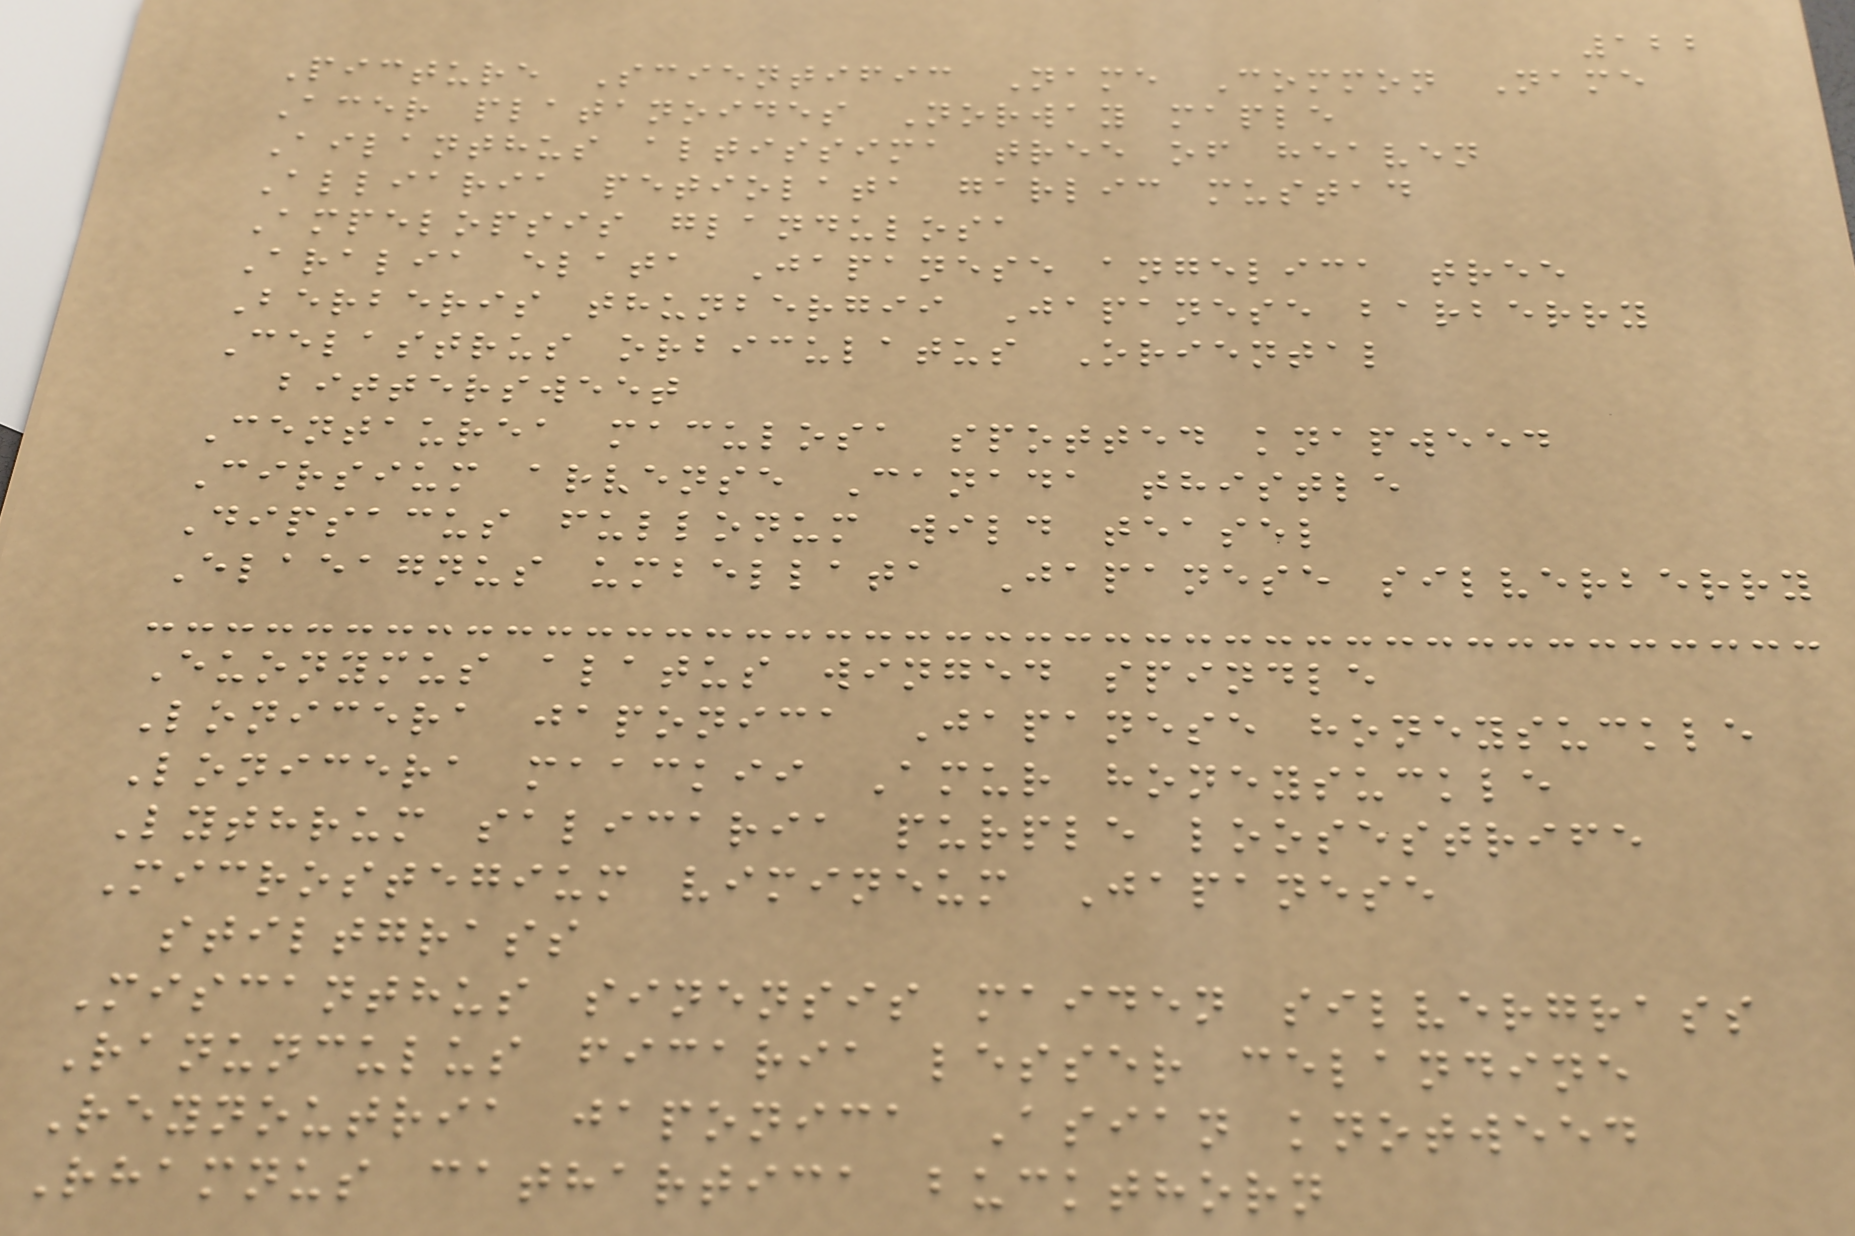122
Picture Scientific Name Common Name
Acer platanoides Norway maple
Ailanthus altissima tree of heaven
Alliaria petiolata garlic mustad
Ampelopsis glandulosa
Aralia elata Japanese angelica tree
Berberis thunbergii Japanese barberry
Celastrus orbiculatus Oriental
bittersweet
Centaurea maculosa spotted knapweed
Cirsium arvense Canada thistle
Dipsacus fullonum wild teasel
Elaeagnus umbellata Japanese silverberry
Euonymus alatus winged spindle
Lonicera japonica Japanese honeysuckle
Lonicera maackii Amur honeysuckle
Lythrum salicaria purple loosestrife
Microstegium vimineum Japanese
stiltgrass
Miscanthus sinensis maiden silvergrass
Ranunculus ficaria lesser celandine
Reynoutria japonica Asian knotweed
Rhamnus cathartica buckthorn
